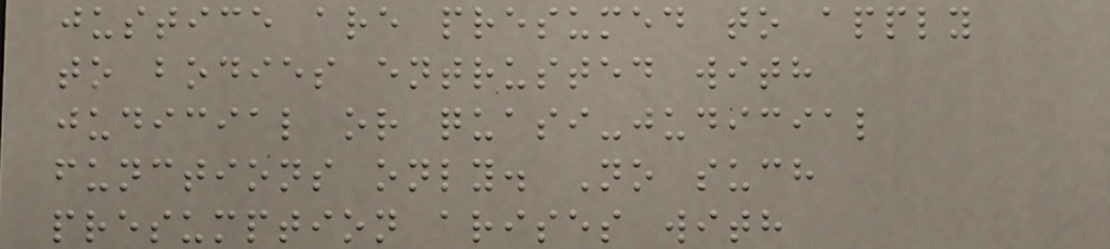justice are presumed to apply
to bodies entrusted with
judicial or quasi-judicial
functions only. No such
presumption arises with
